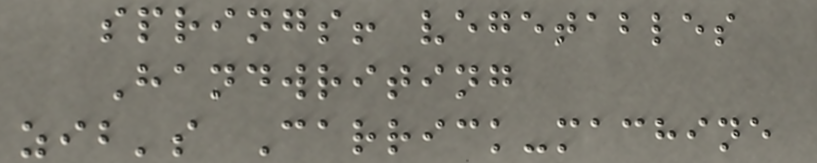springs! vegetables
Handwriting
zib's Carrick-machine
